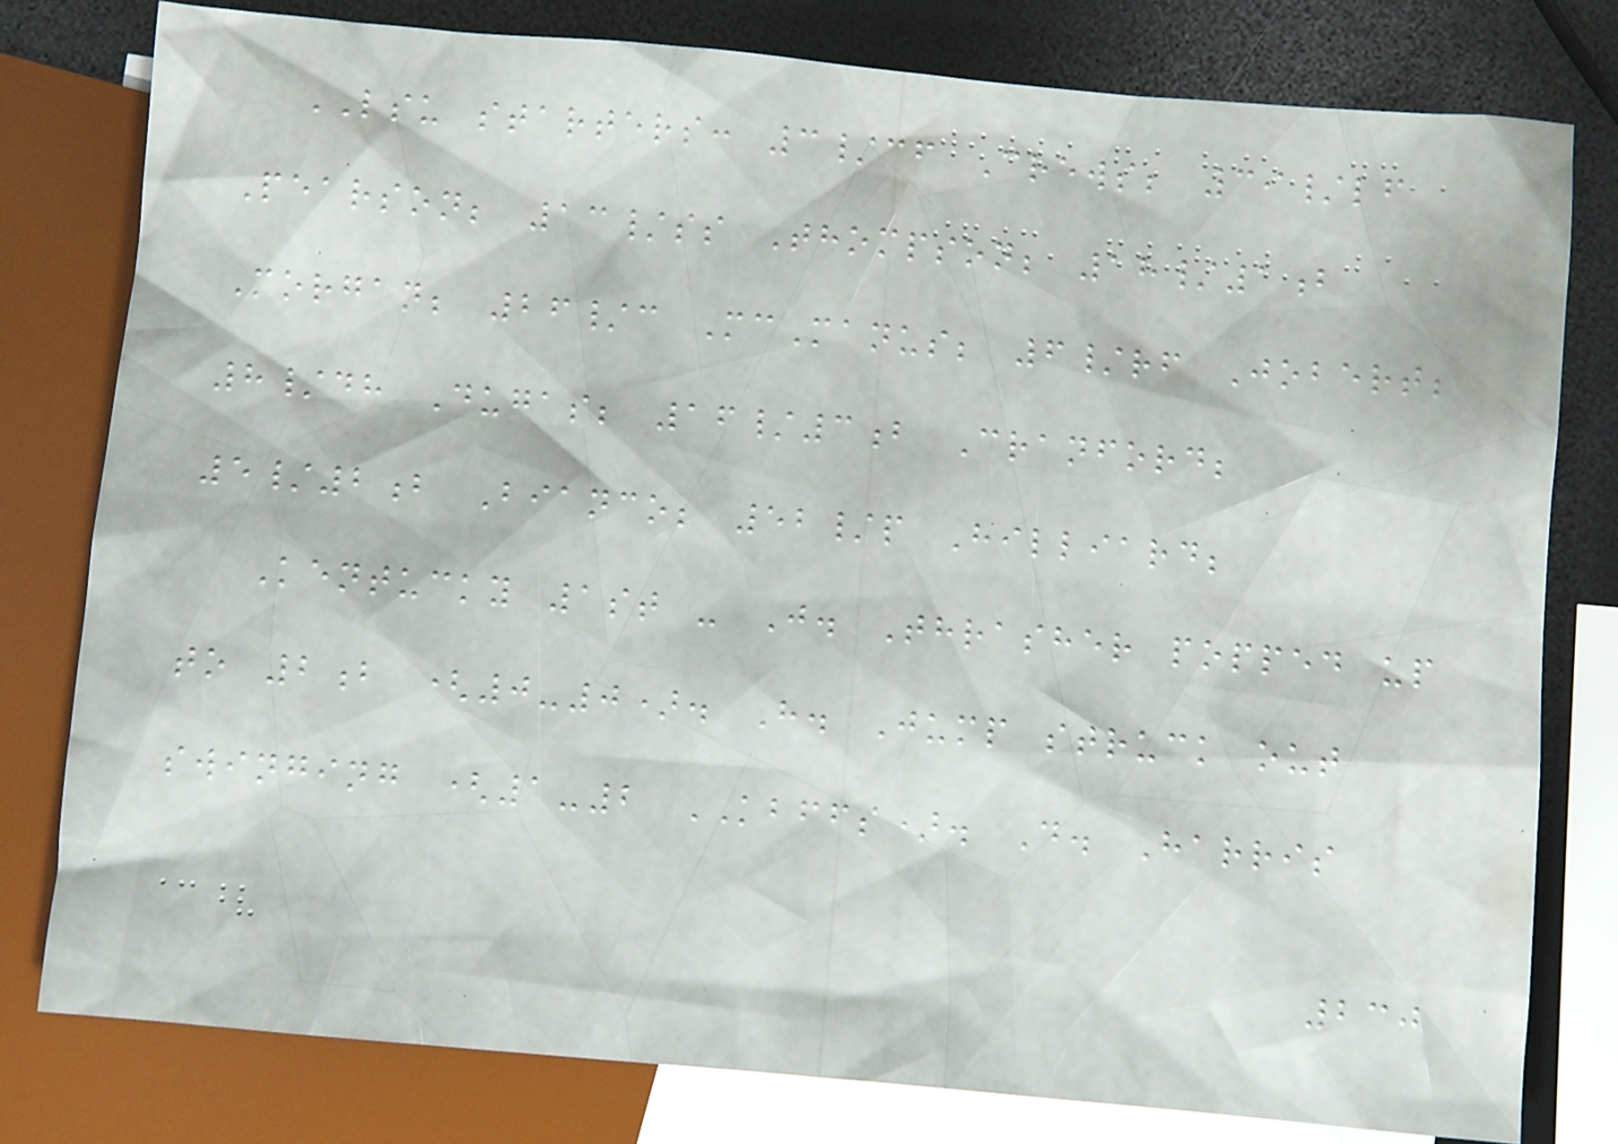LSU starters: 3/cf Crews; 39/lf
Pearson; 13/ss Thompson; 18/1b
Morgan; 26/c McManus; 6/rf Jobert;
8/dh Dugas; 16/3b Cranford;
5/2b Bianco; 52/p Hilliard;
Kentucky 1st - J. Thrasher popped up
to 2b (0-0). H. Jump struck out
swinging (1-2 KBFFS). D. Harris
230
